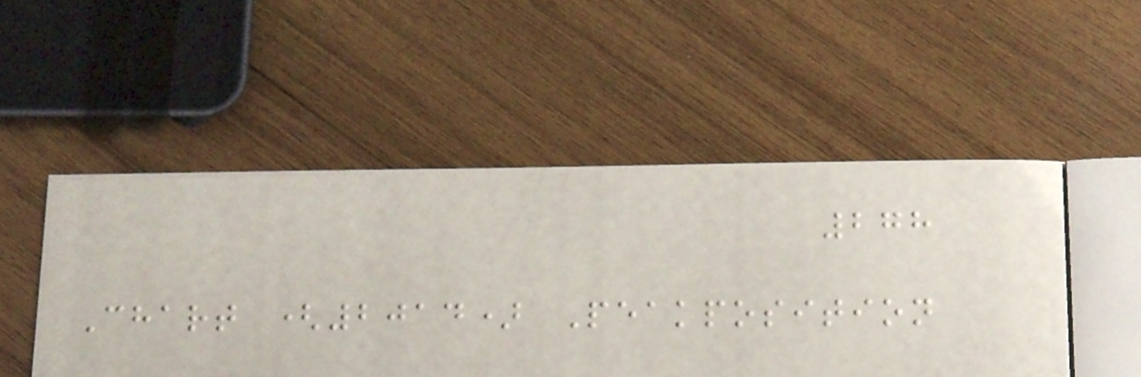278
Chart (2014) Peakposition
